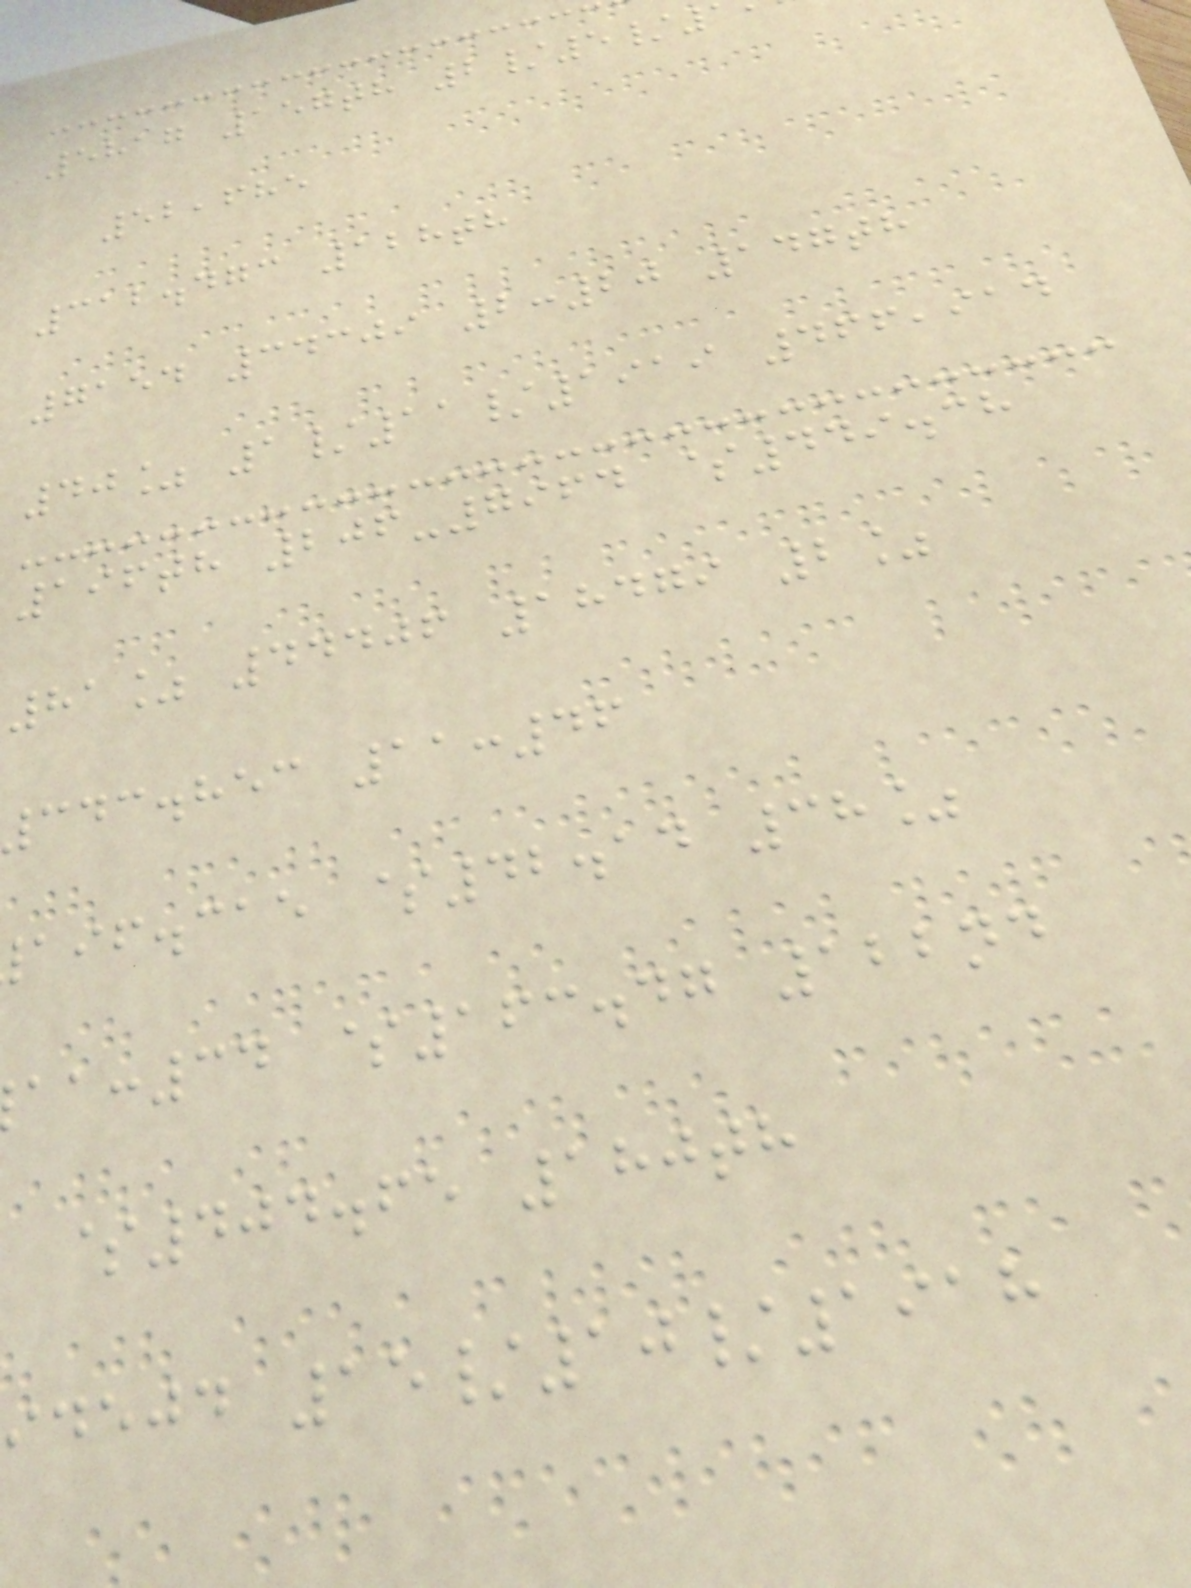5817 157th 2/5/
52,685
312.473 128th
7154 34309 2:20 147th
40% 1/11/1919 466,914
196th 206-7964 $449.38
81% 44406 18479 2%
343.853 11:46
aif.cae $42.14 38%
:34 $163.47 122nd
$404.65 180th
idejd 15/10/1918
